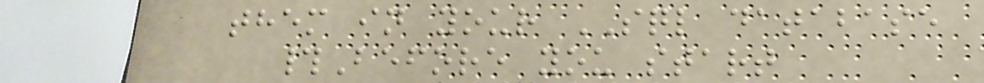them in your SQL database
#Before you start
